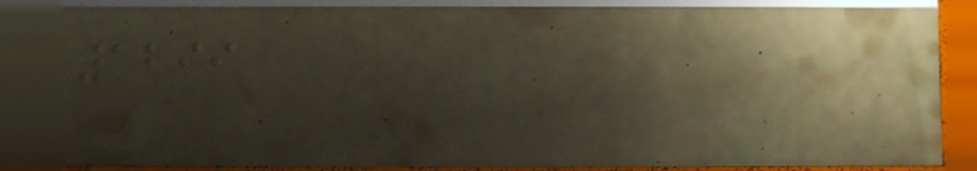1299
